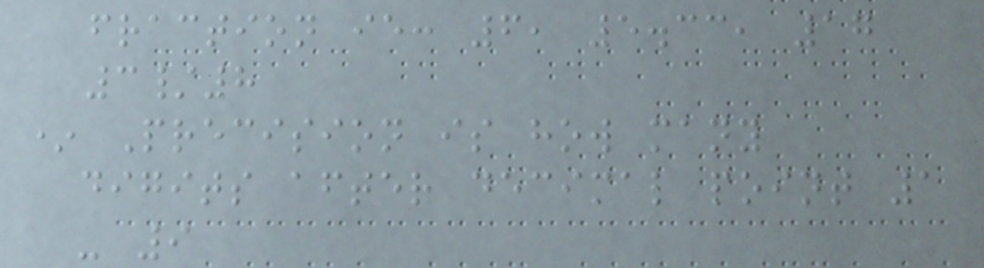fraction ie: 6, 5.33, 17
3/8
* Precision is how many
digits after decimal point 1
- 9
